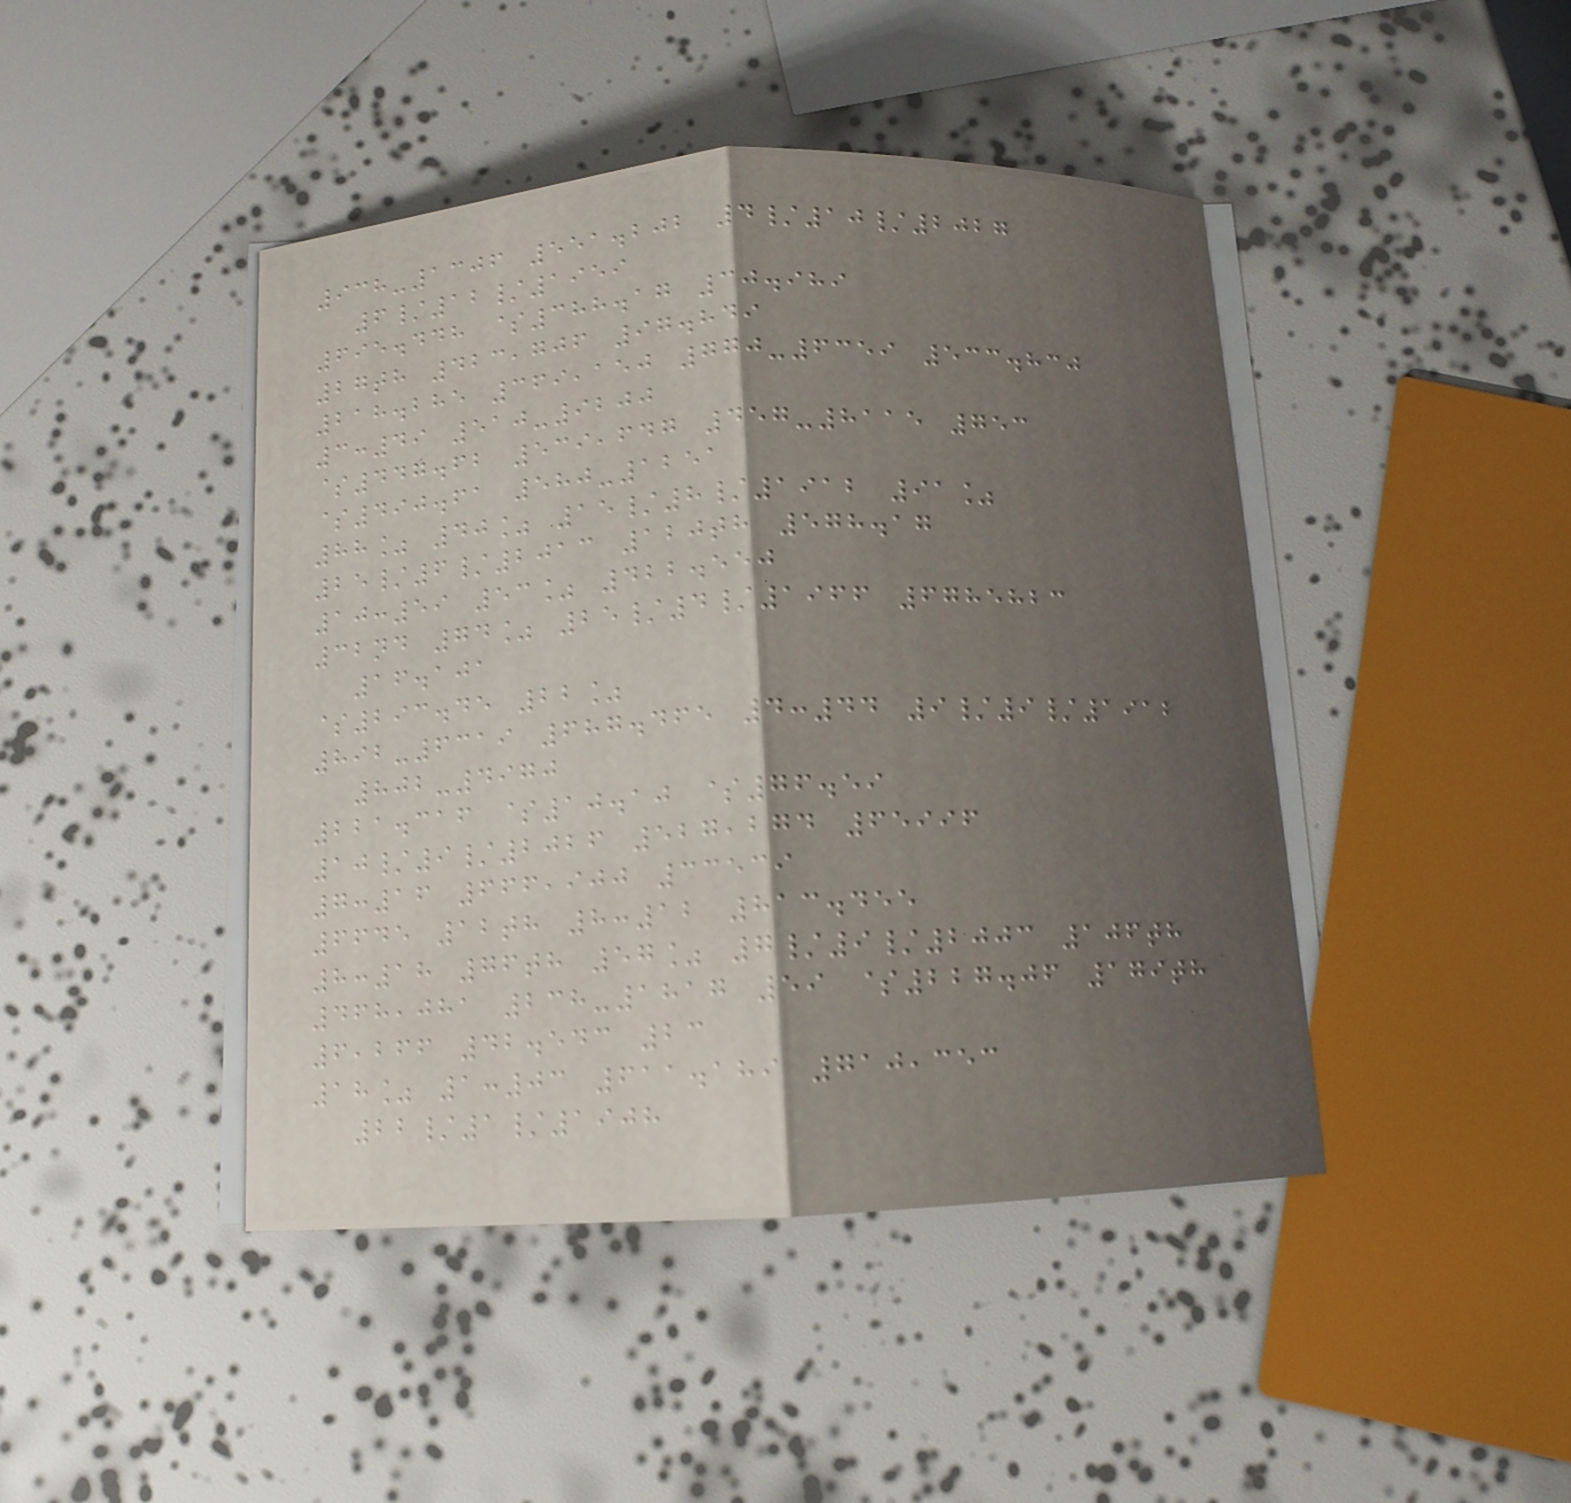938-1306 551.202 4/10/2027
6/12/1959
695.448 $388.17 30.989
27th 423,706 97.849
218.285 369,150 770-6359 533.830
3:49 510-9200
$447.62 539,647 457-8115 753
$490.61 580-1251
88% 40% 15/8/1912 91%
25/6/2013 120th 578.17
10:59 53% 422.550
32nd 74% 25/4/1966 6785823
16.101
$293.45 22%
892-6319 687.465 4:44 9/9/1912
802-4970
221.316 $10.10 $76.59
10/9/2026 527,274 65996
7:16 666,900 33539
6645 12th 8:12 813.455
8:18 76th 57% 7/9/2003 106th
468,081 238-1817 59 $227.06 179th
6,266 42.543 23
18% 1:03 611.189 710,353
22/1/1908
